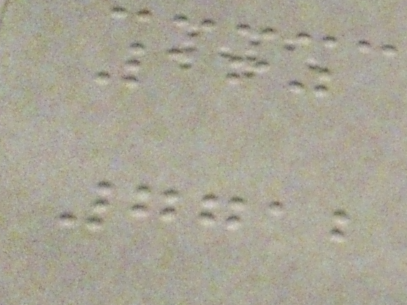160
7712
